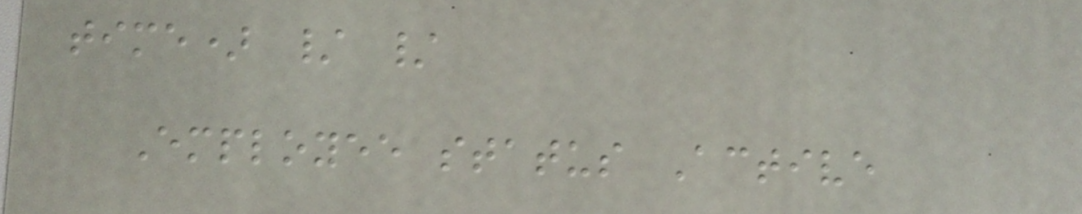time) / /
Employee status Active
